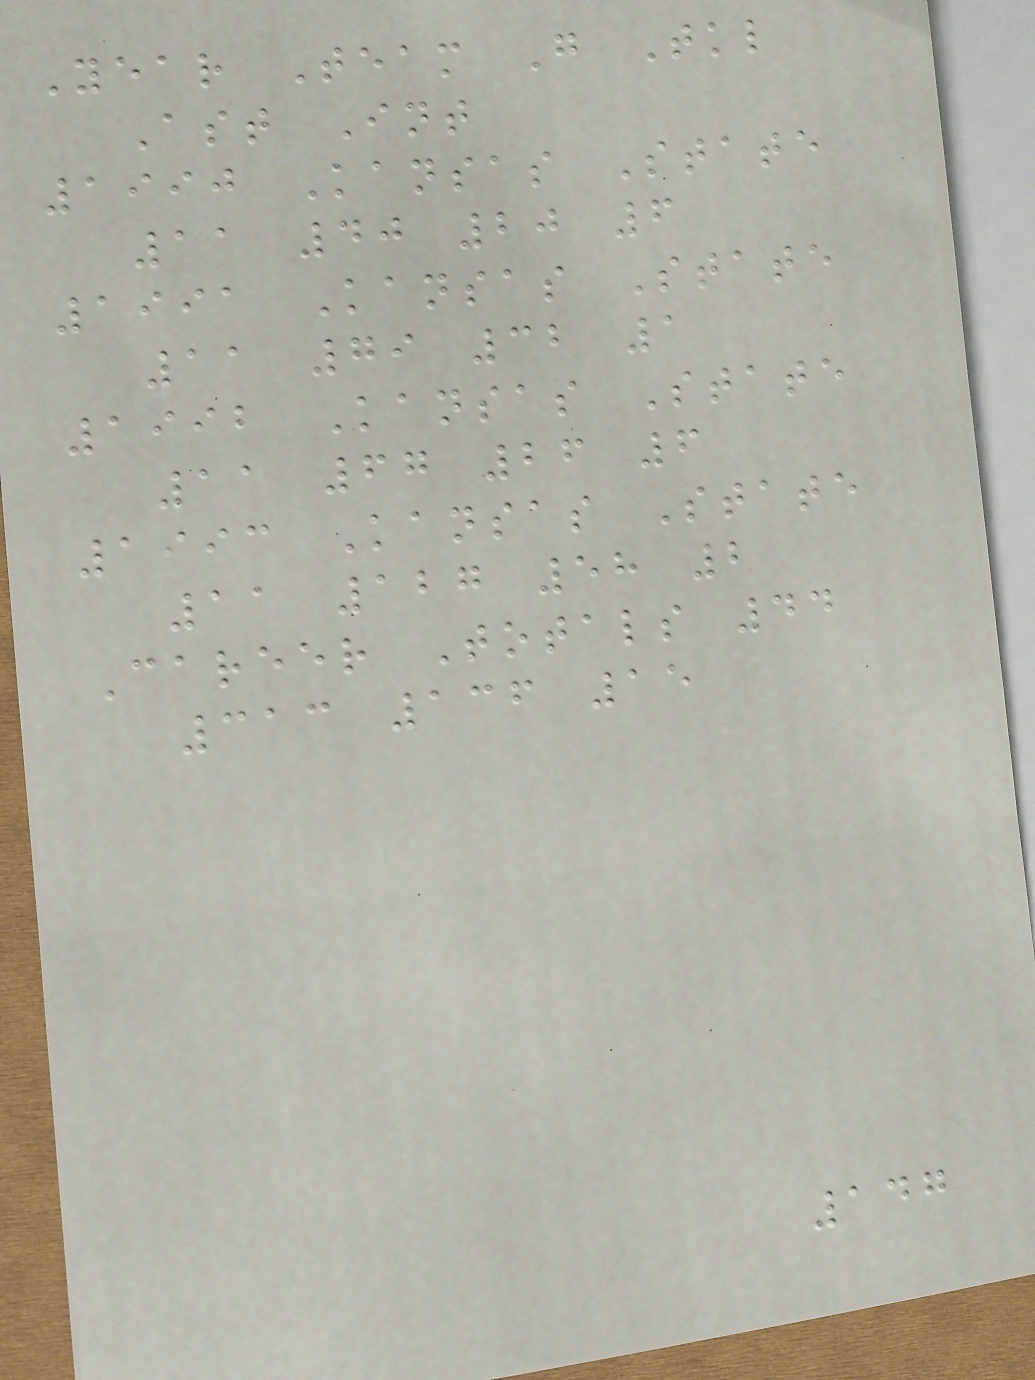Year Team G Tkl
Ast Int
1990 Kansas State
11 40 20 6
1991 Kansas State
11 79 32 1
1992 Kansas State
11 67 26 6
1993 Kansas State
11 127 58 2
Career Totals 44
313 136 15
147
